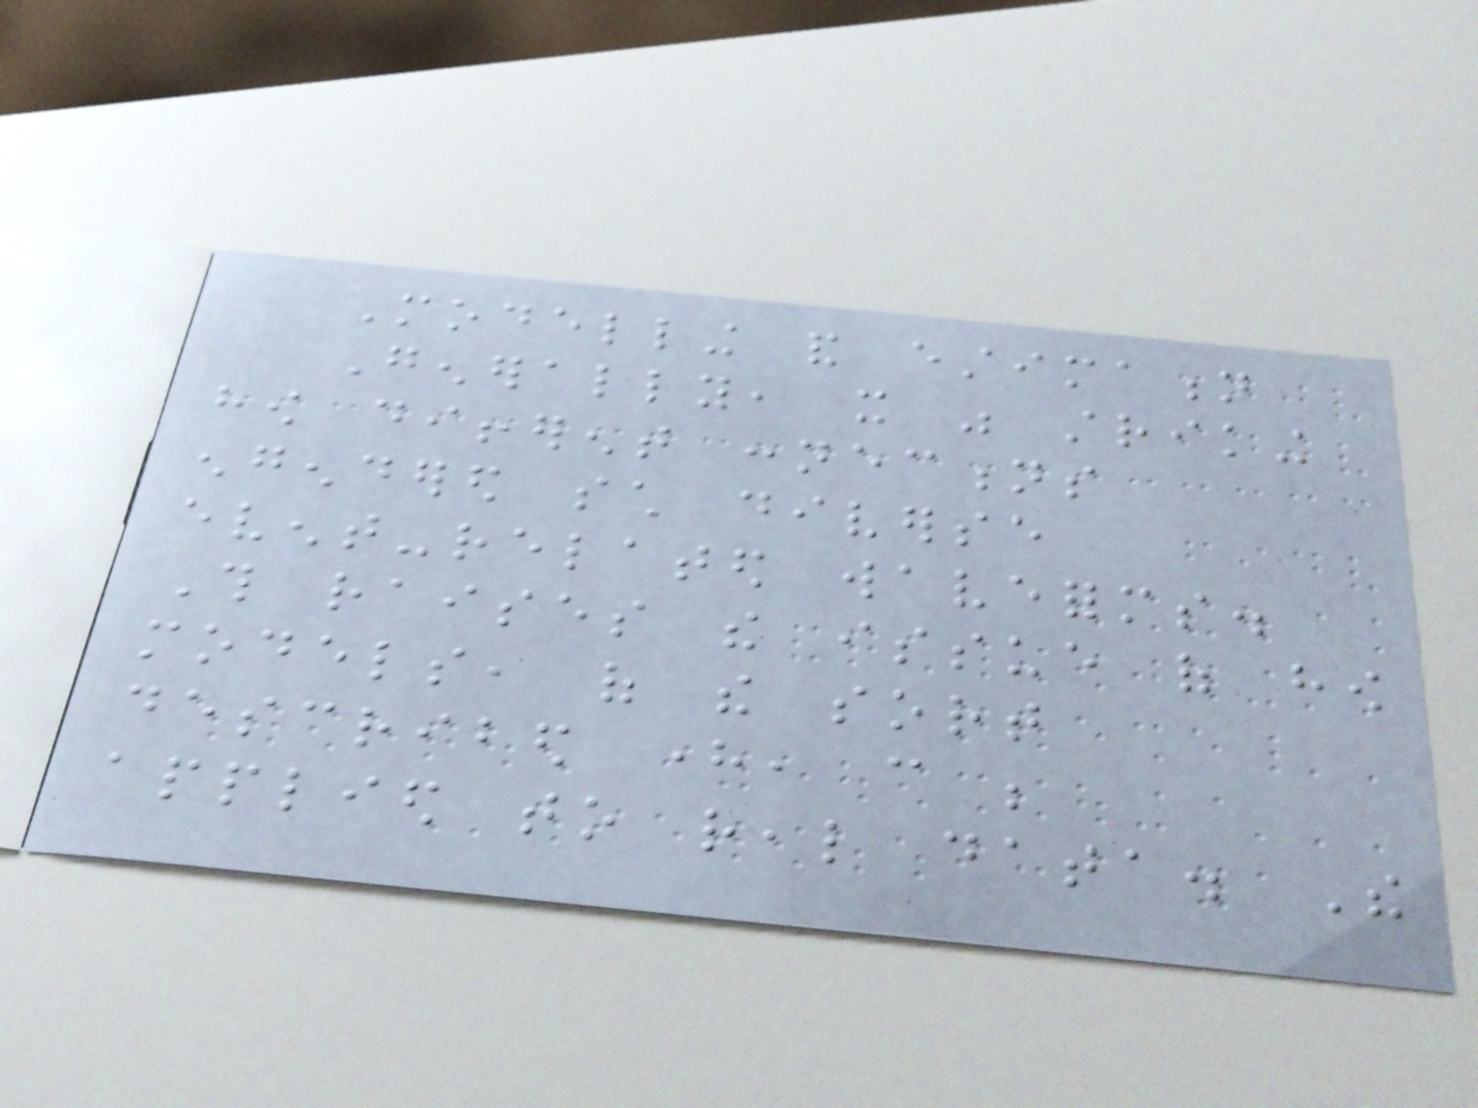Modelling and estimation
Generally, it was striking
how different connections
engendered such diverse
event-related waveforms.
This raises the issue of how
models, of the sort
described here, can be
applied to real data. The
